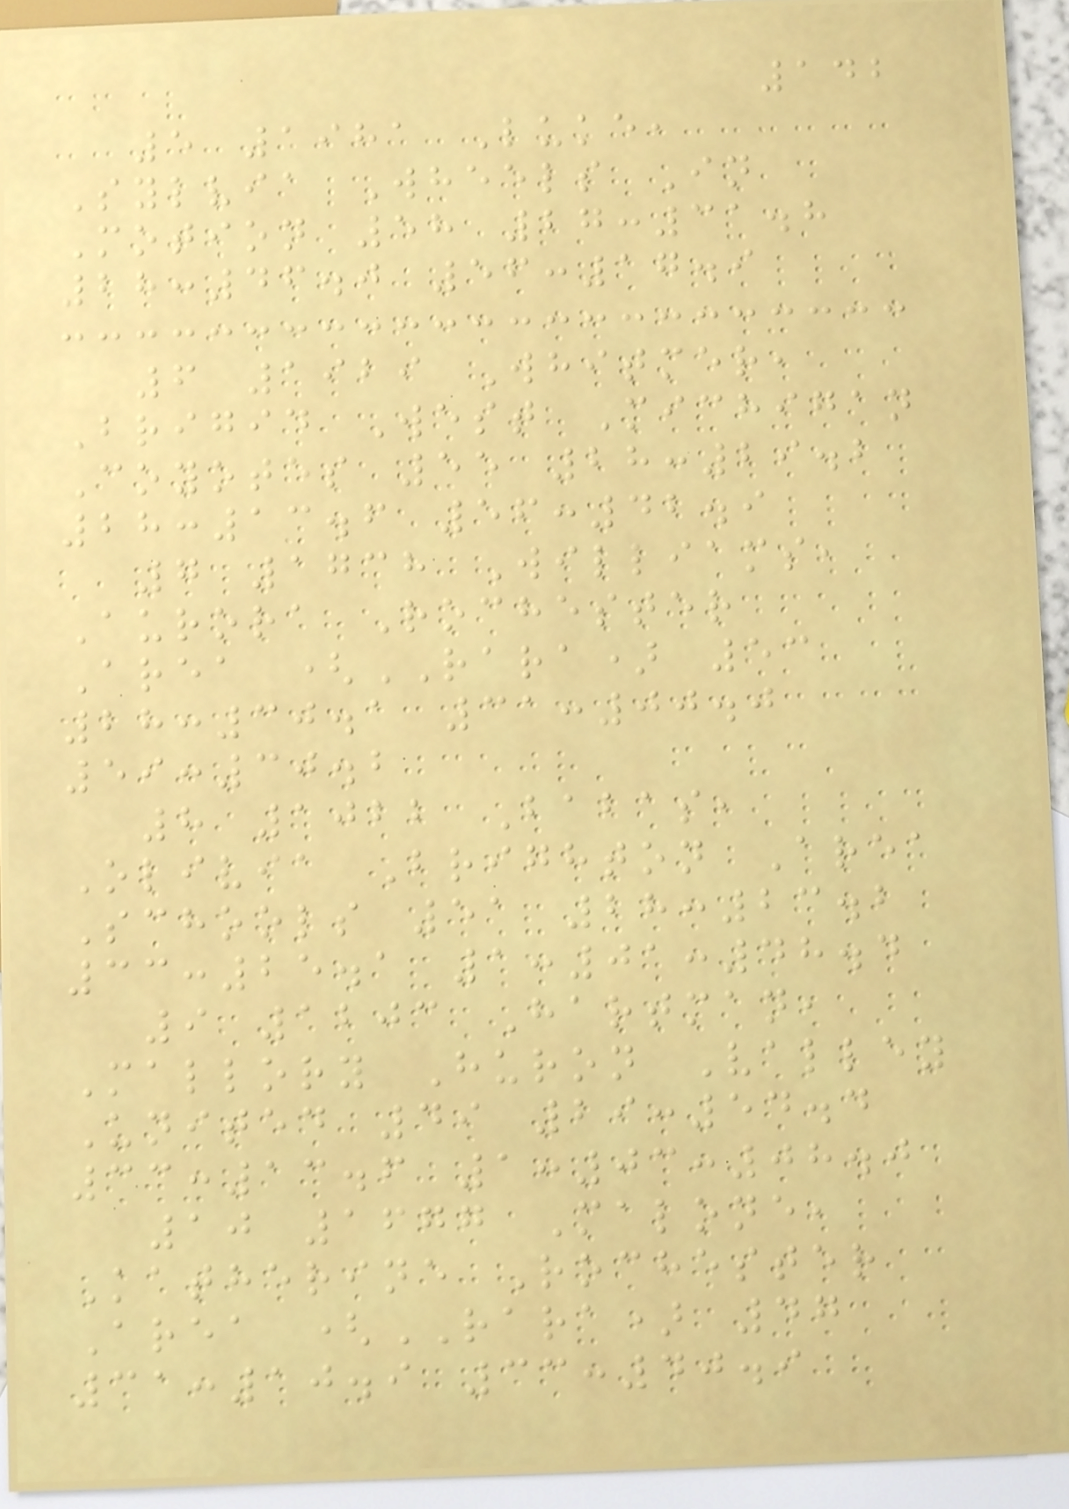142
5 1981 Luke,
Sylvia Wheels In
Motion 58 27:31.8
28:46.0 56:17.9
6 1929 Whitmer,
Brigid West Michigan
Coyotes 55 28:29.2
28:13.6 56:42.9
7 1738 Williams,
Aurora Rochester
Area (RARA) 53
28:30.1 31:00.0
59:30.2
8 1022 Babas,
Olivia Brighton Area
Schools 51 28:23.2
33:25.1 1:01:48.4
9 1203 Hartman,
Mallory Huron Valley
United 49 29:54.4
33:13.6 1:03:08.0
10 1677 Malone,
Katherine Rochester
Area (RARA) 47
31:10.9 33:40.9
